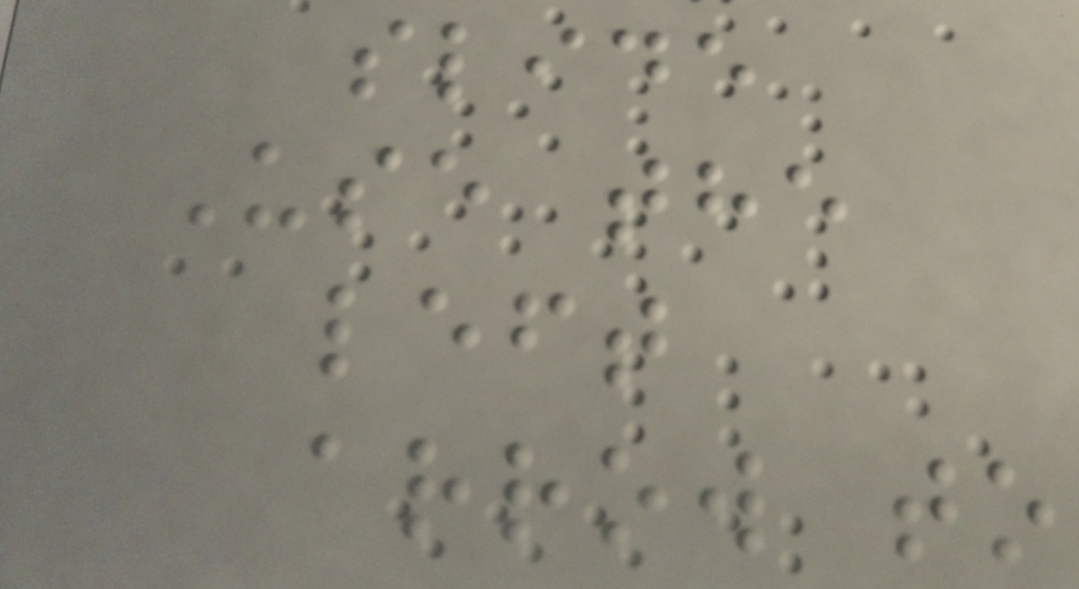slide
Use the
left
arrow to
